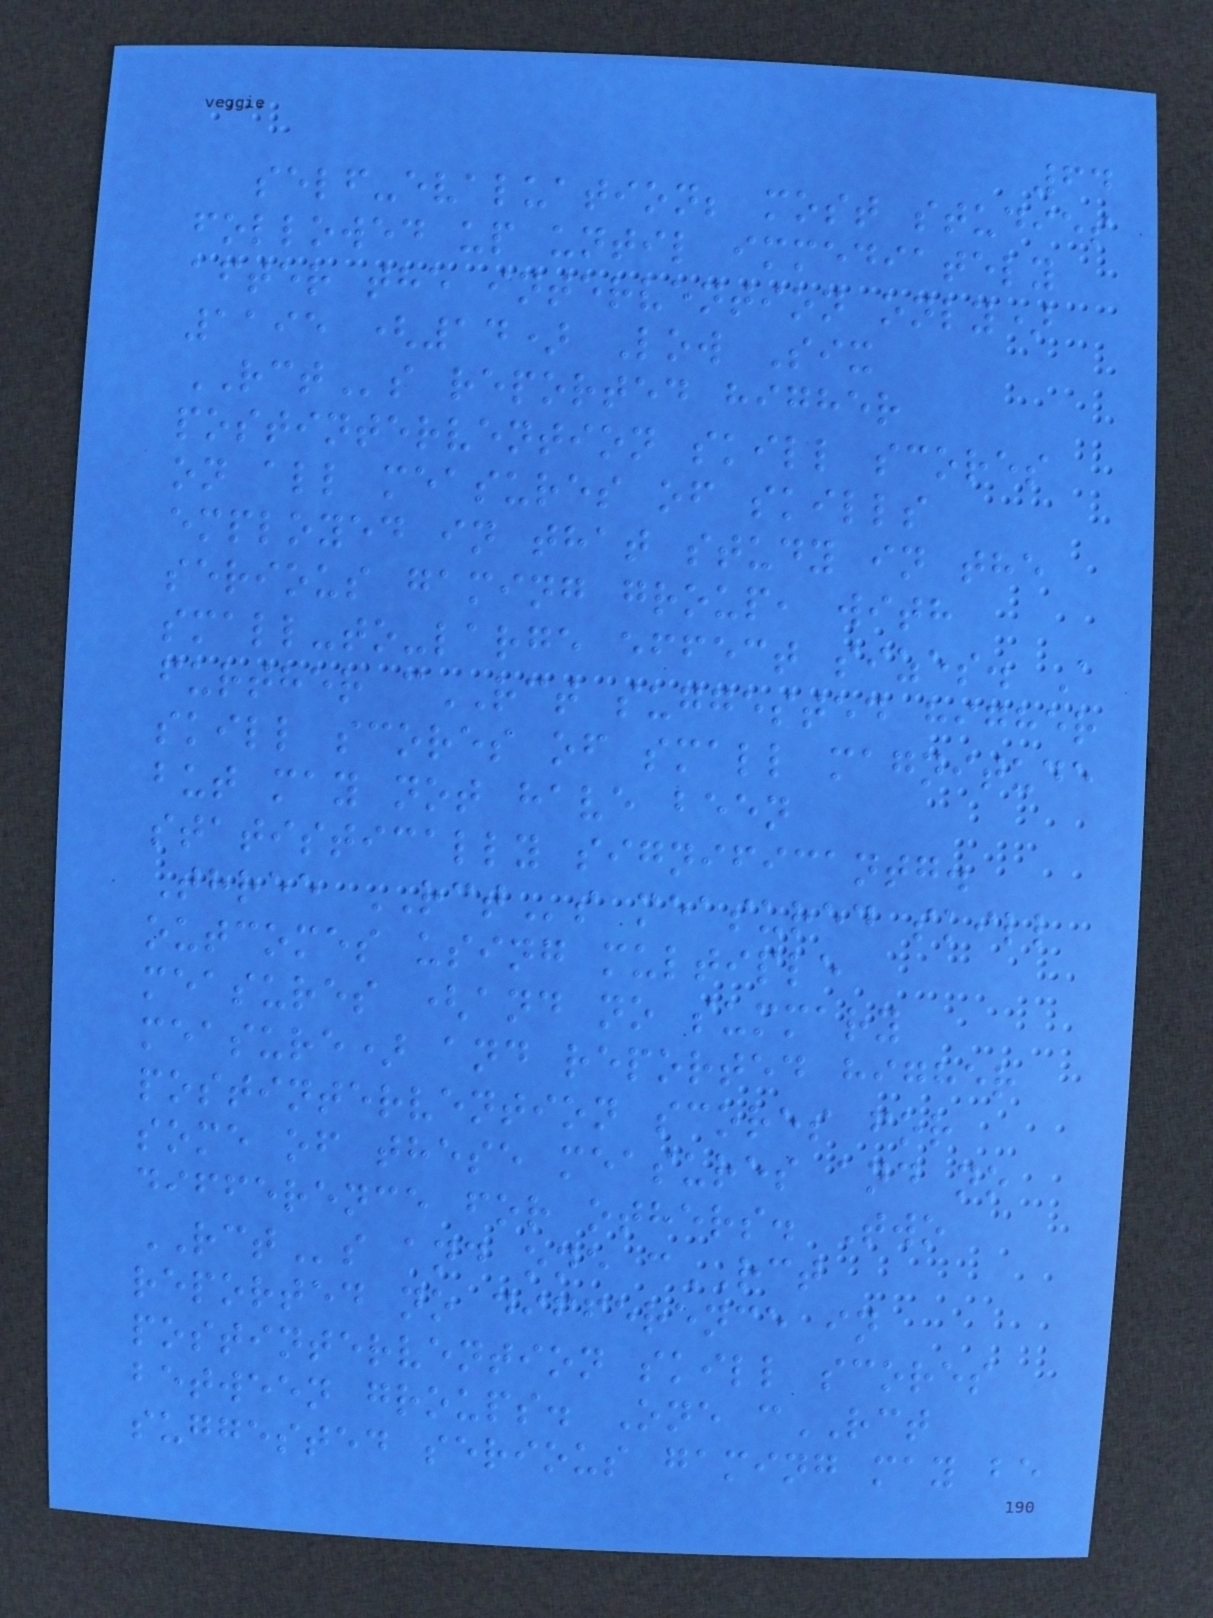64
self-evaluation; most studies
followed up until immediately
after the intervention only)
1195 (14) Low Six
RCTs reported higher
postintervention skill scores
on all measures of skills
employed in that study in the
serious gaming group, with
small-to-large effect sizes. A
further cRCT suggested higher
skill scores of small magnitude
but may not have been
statistically significantg.
Three RCTs measured skill
outcomes using multiple
measures (and no summary
measure) and reported higher
postintervention scores for
some of these measures and no
difference for others. Two
RCTs and one cRCT
reported no difference in
postintervention skill scores
between groups. One cRCT
suggested serious gaming may be
